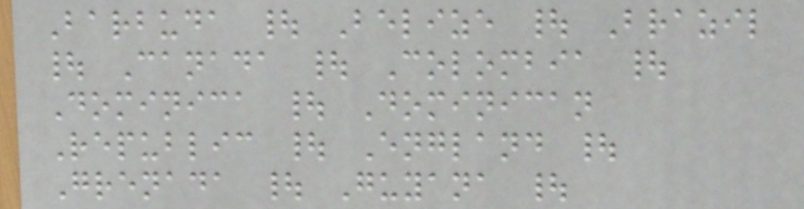Barbuda | Belize | Brazil
| Canada | Colombia |
Dominica | Dominican
Republic | England |
Grenada | Guyana |
